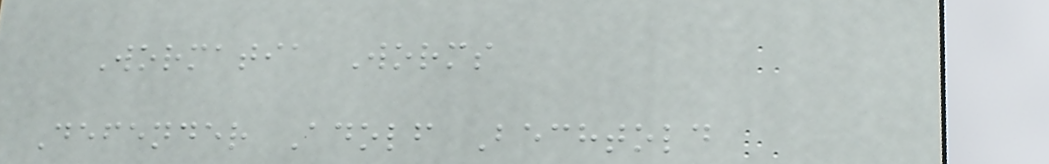Wormatia Worms
Defender Adolf Bechtold
